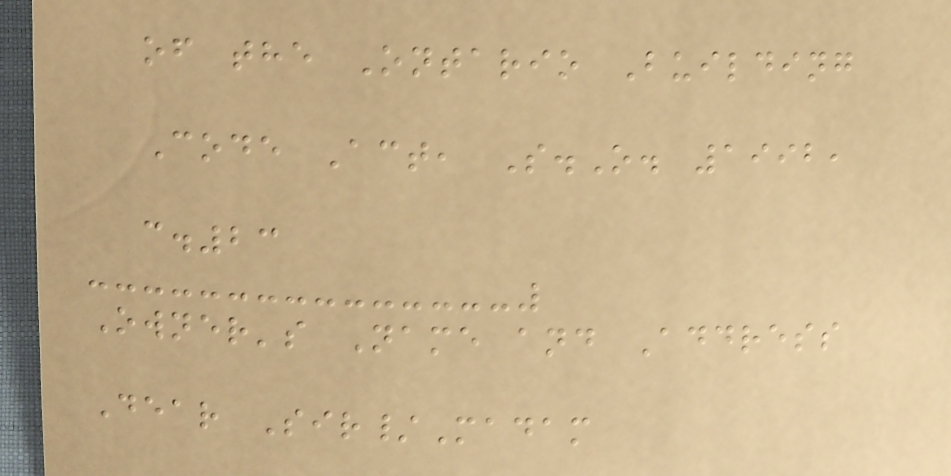of the Ontario Building
Code Act, S.O. 1992,
c.23
Owner's Name and Address
Dear Sir/Madam
